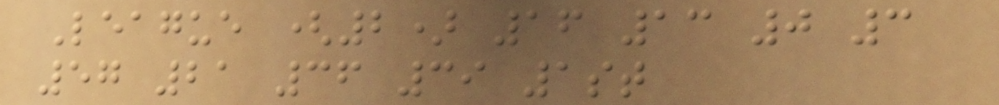League (2) 16 13 0 3
57 21 36 39 1st
